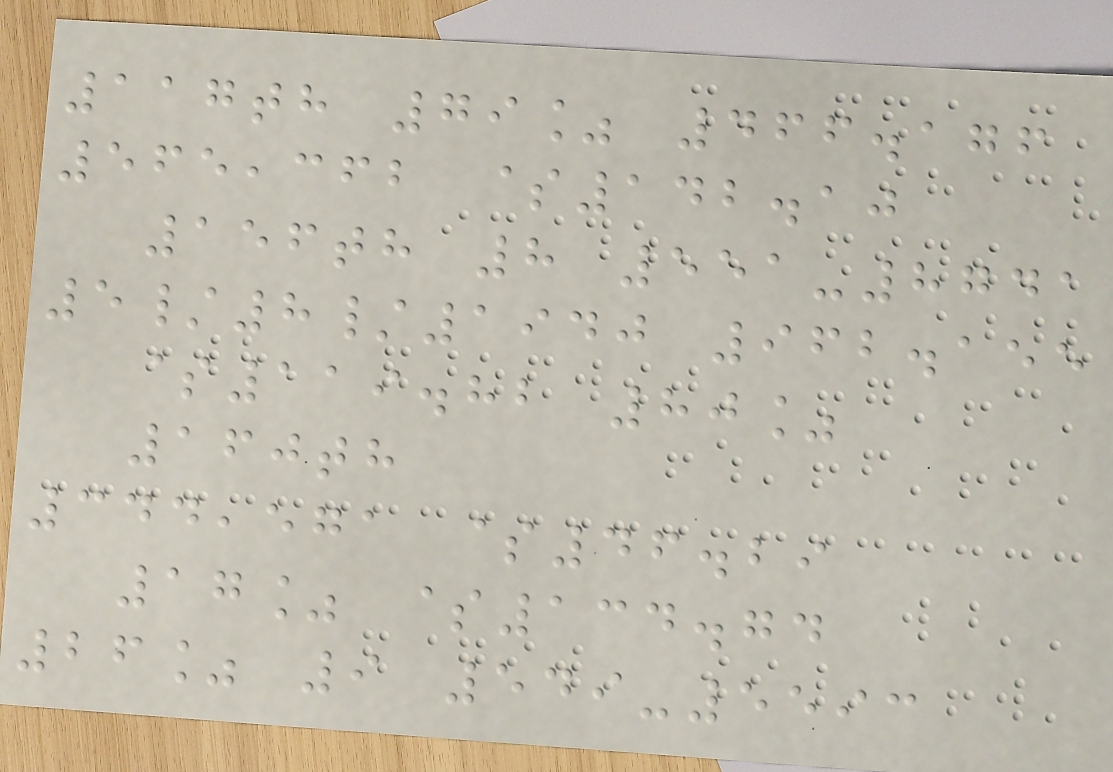117th 79% 466.176
565,362 $142.10
156th 8 551-8741
5/8/1940 962.155
$119.82 80%
160th
344,571 $46.29
17% $134.74
26% 9 549-5593
